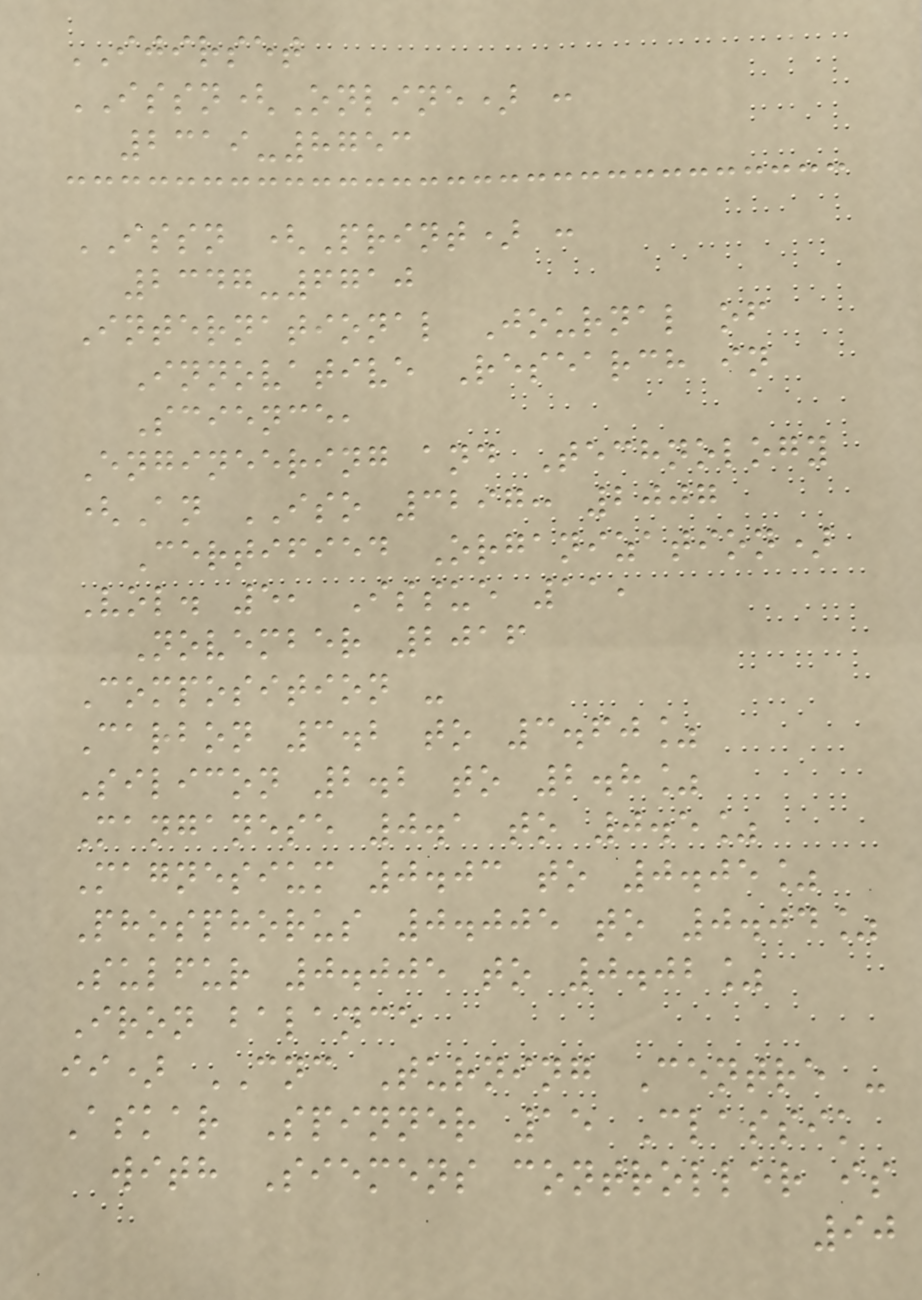IJIRSET
ISSN(Online) :
2319-8753
ISSN (Print) :
2347-6710
International Journal of
Innovative Research in
Science,
Engineering and Technology
(An ISO 3297: 2007
Certified Organization)
Vol. 5, Issue 11,
November 2016
Composition -
Carbon 3.2 to 3.60%
Silicon 2.2 to 2.8%
Manganese 0.1 to 0.5%
Magnesium 0.03 to 0.05%
Phosphorus 0.005 to 0.04%
Sulfur 0.005 to 0.02%
Iron balance
ii) CNC Turning Centre -
Askar Spinner 15 Classik
with Siemens controller is
90
